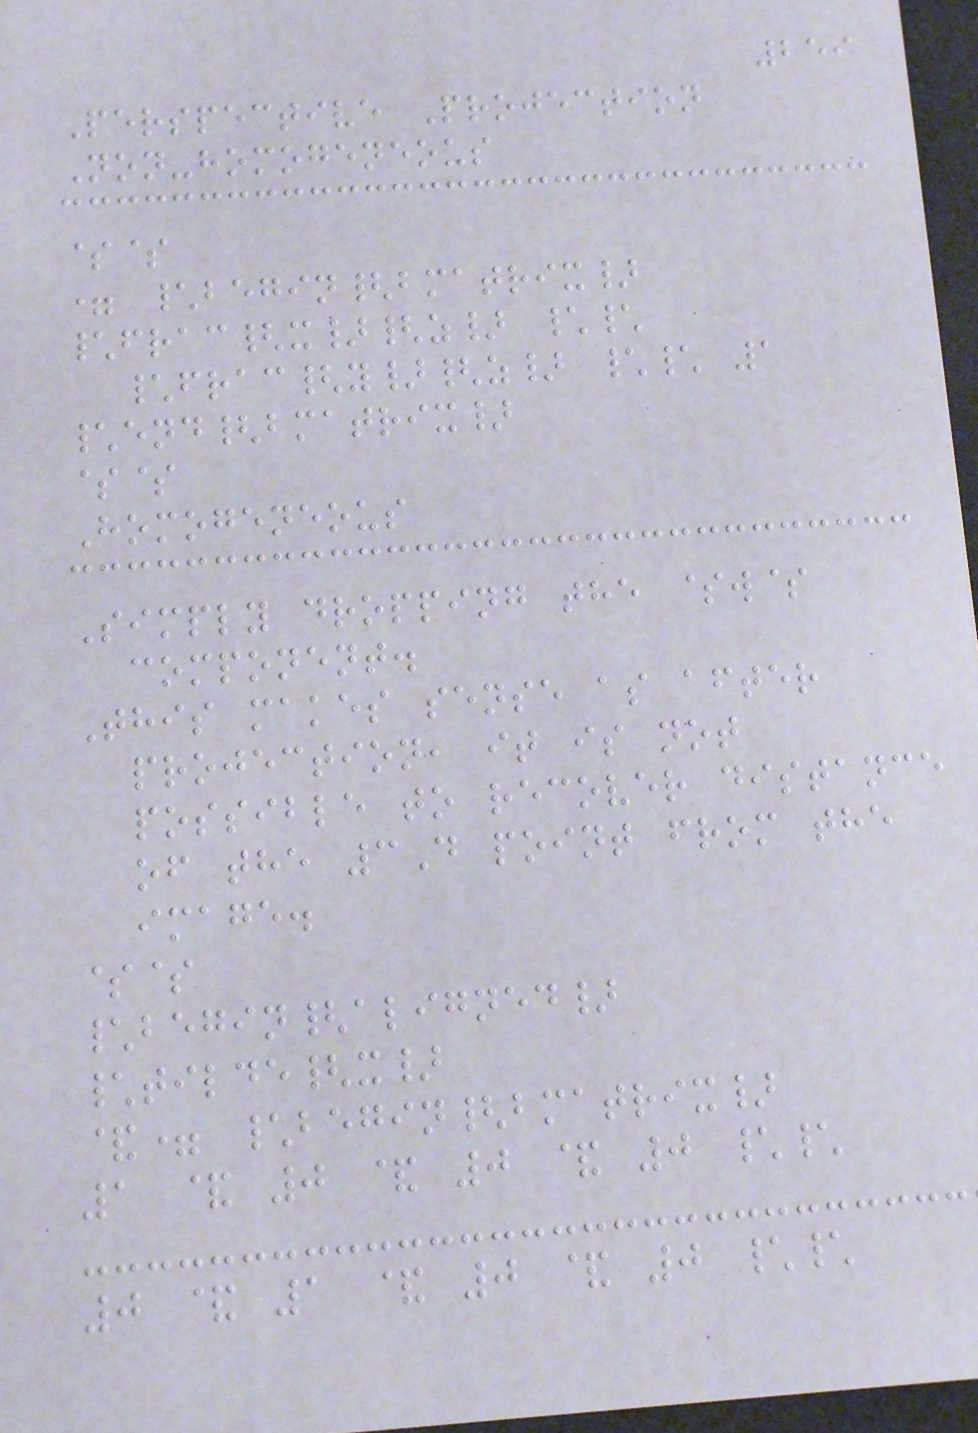259
Perspective Projection
Non-homogeneous
$$
= \begin{bmatrix}
\frac{x}{z} \\
\frac{y}{z} \\ 1
\end{bmatrix}
$$
Homogeneous
Simply dropping the $w$
component.
This makes sense as after
projection, it is not
possible to recover distance
of the 3D point from the
image.
$$
\begin{aligned}
\tilde{x}
&= \begin{bmatrix}
1 & 0 & 0 & 0 \\
0 & 1 & 0 & 0 \\
